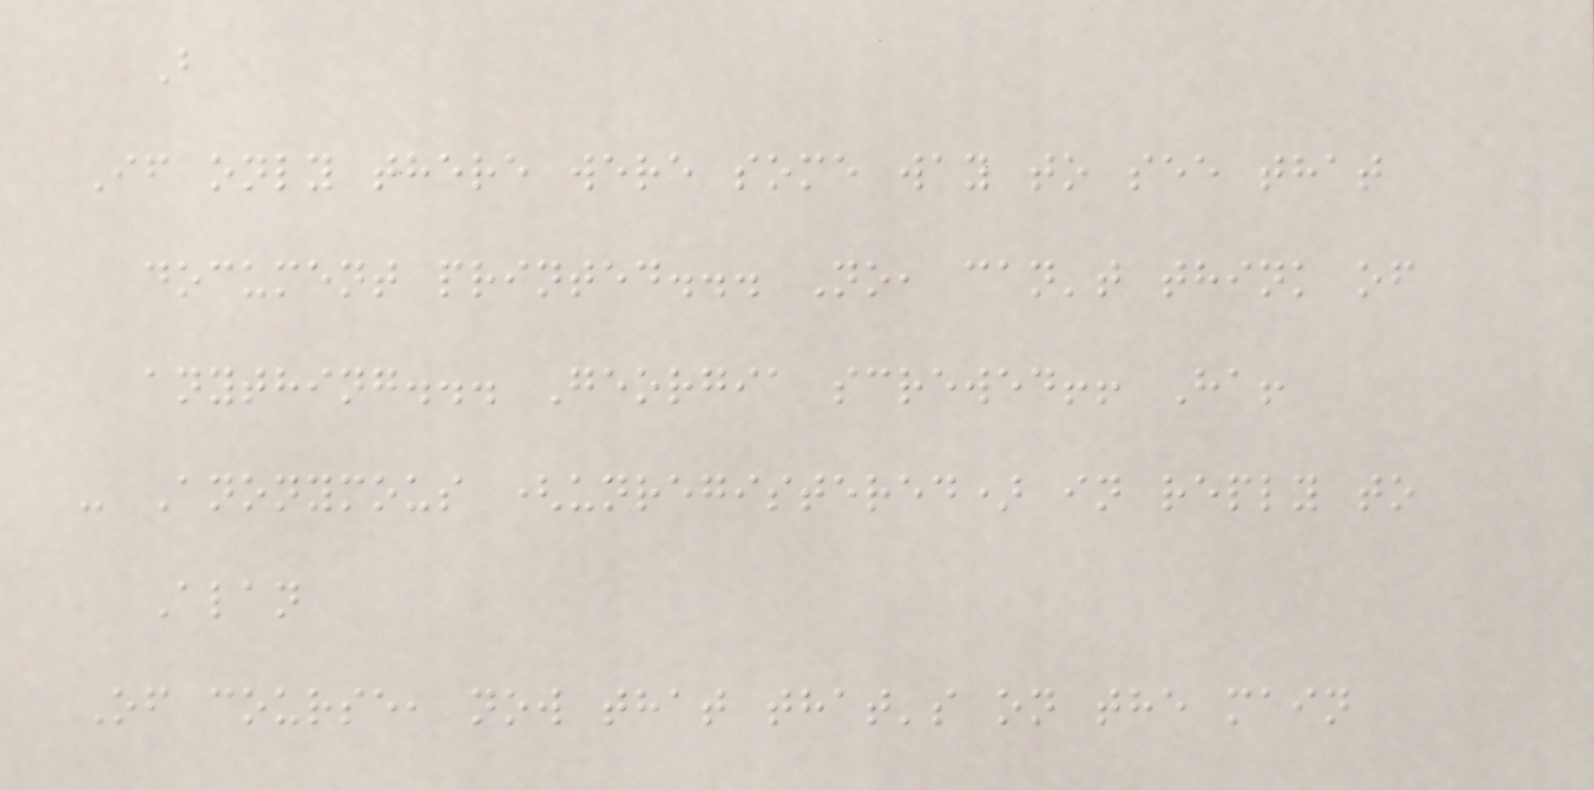B
If only there were some way to see that
document printed... No, can't think of
anything... Georgia screwed!! Ha!
- Anonymous (unregistered) in reply to
Alan
Of course, now that that's on the main
